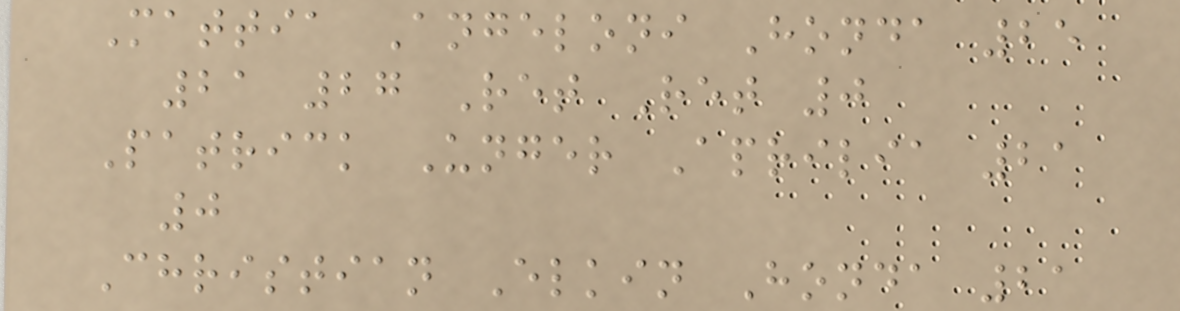Mattia Angeloni Honda 25
21 27 Ret Ret 0
Patrick Unger Aprilia 21
0
Christian Elkin Honda 21
